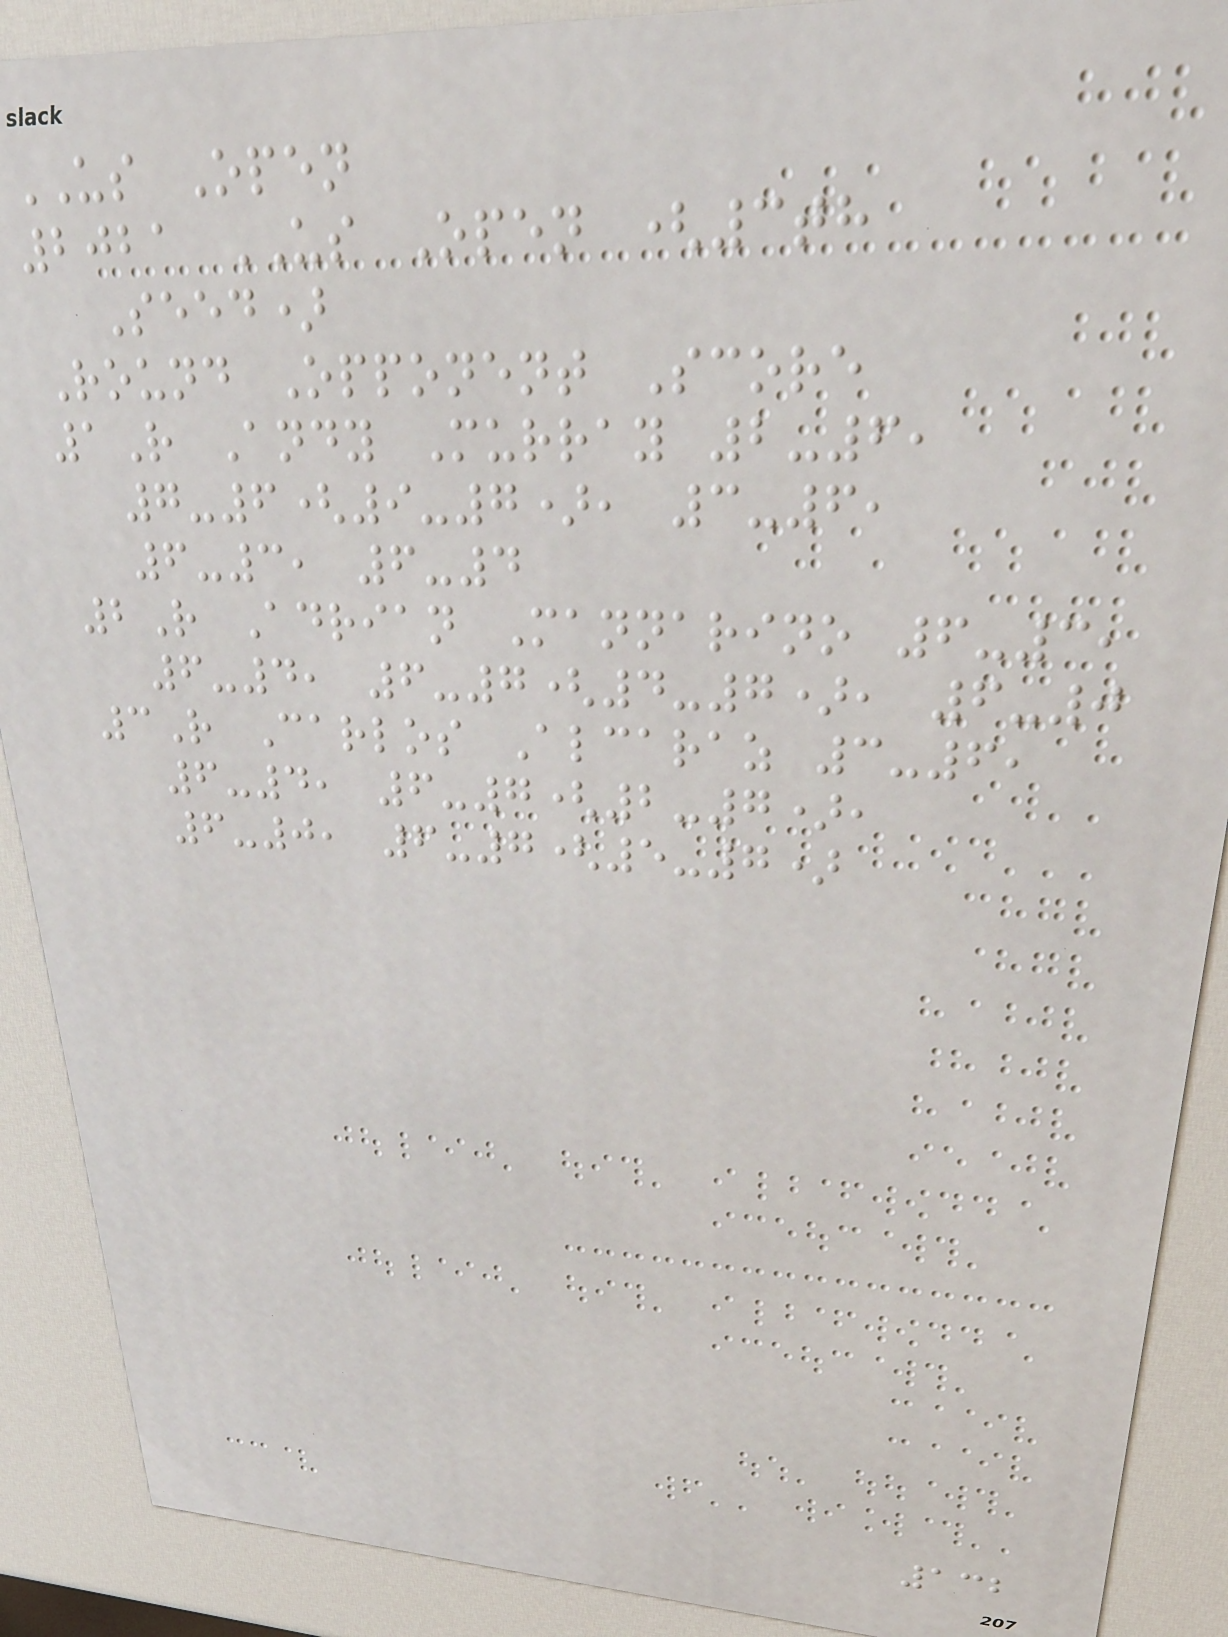US Open
2021 US Open (3th
Seed)
Round Opponent Score
1R Andy Murray 2-6,
7-6(9-7), 3-6,
6-3, 6-4
2R Adrian Mannarino 6-3,
6-4, 6-7(4-7), 6-0
3R Carlos Alcaraz 3-6,
6-4, 6-7(2-7),
6-0, 6-7(5-7)
132
